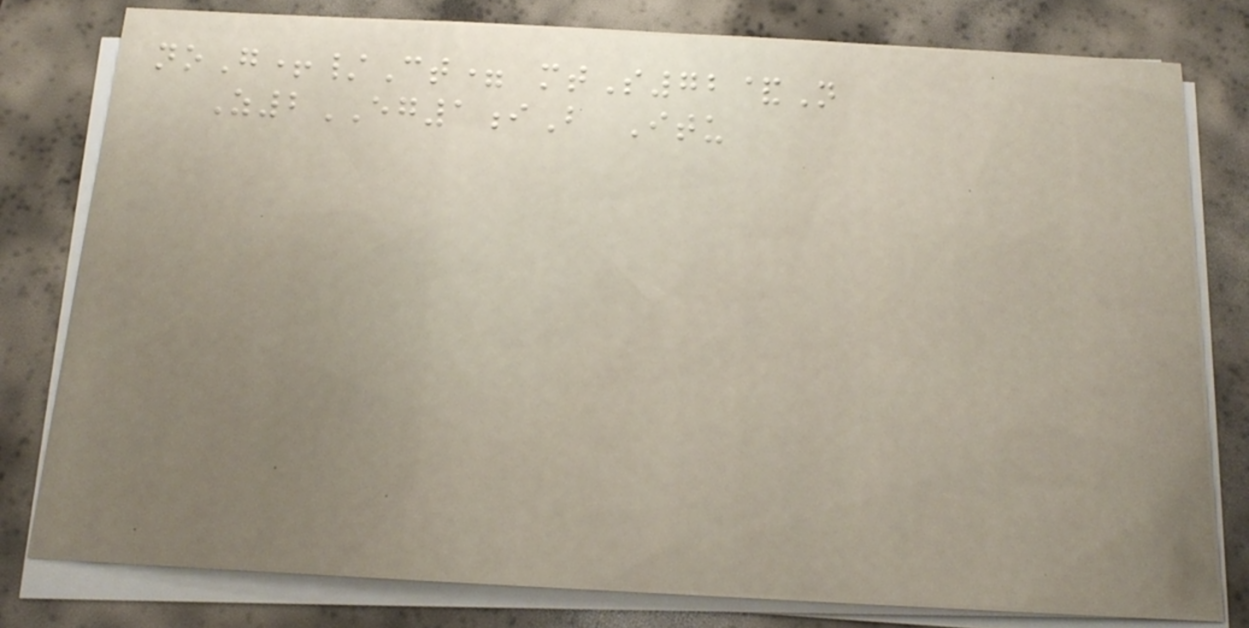noG+/Ct= mtS72&N
Z2EG1iB Itu
